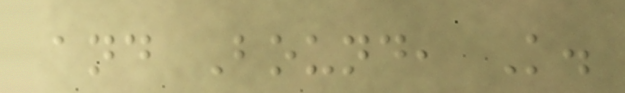and Bound, K.
